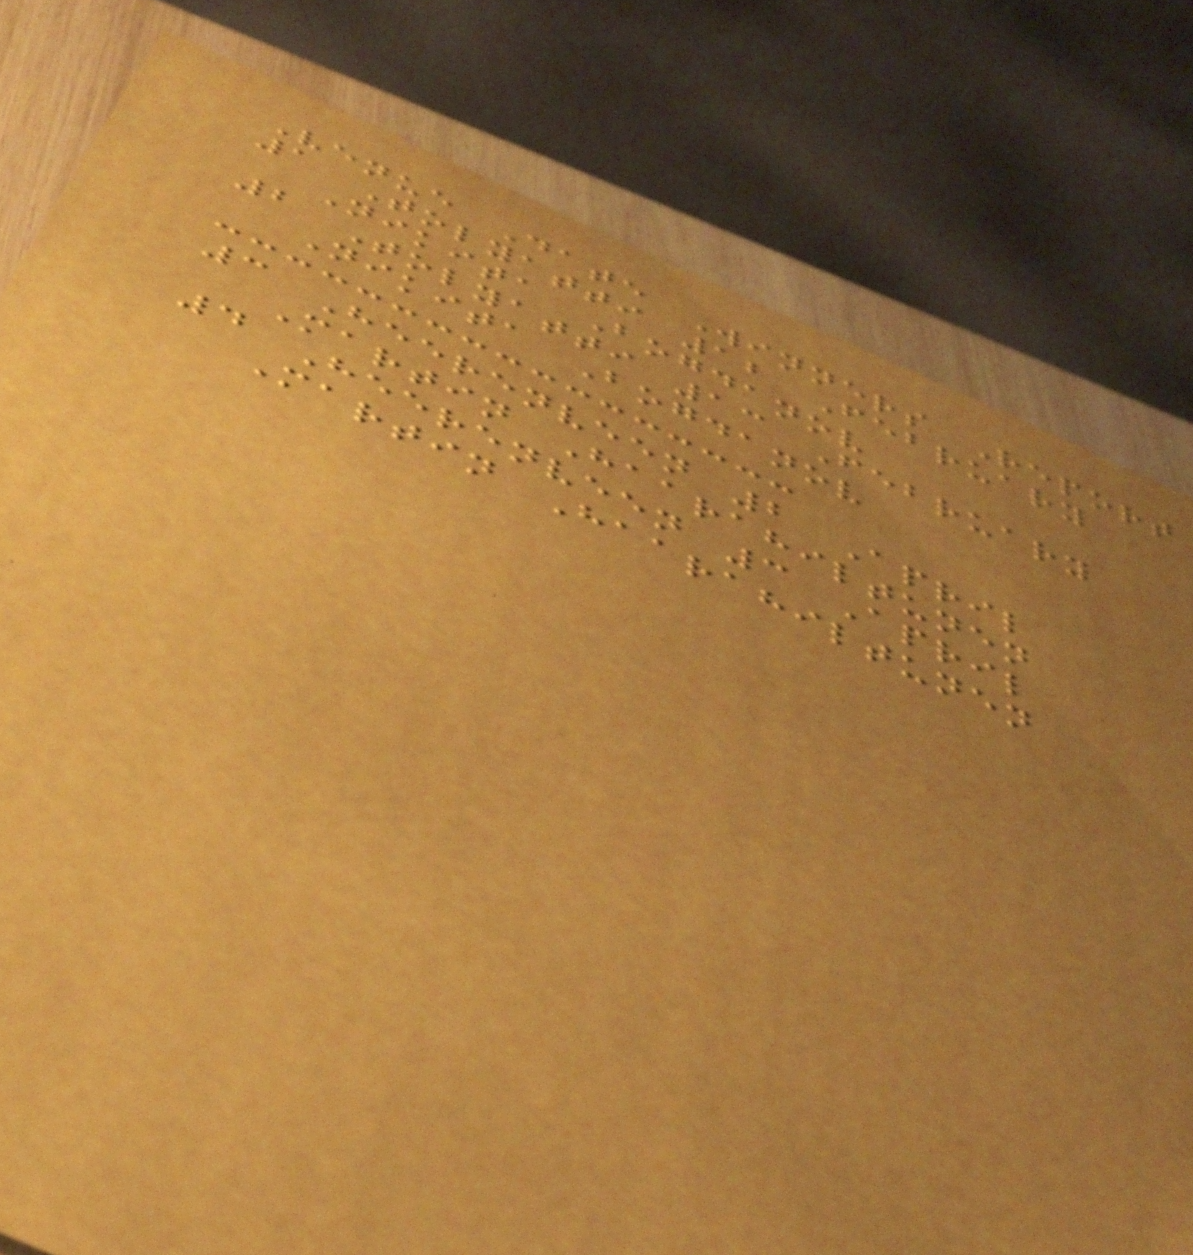Venue Date Winners Report
1 Tolyatti 12 February
Nikita Bogdanov
2 Tolyatti 13 February
Nikita Bogdanov
3 Heerenveen 2 April
Martin Haarahiltunen
4 Heerenveen 3 April
Martin Haarahiltunen
